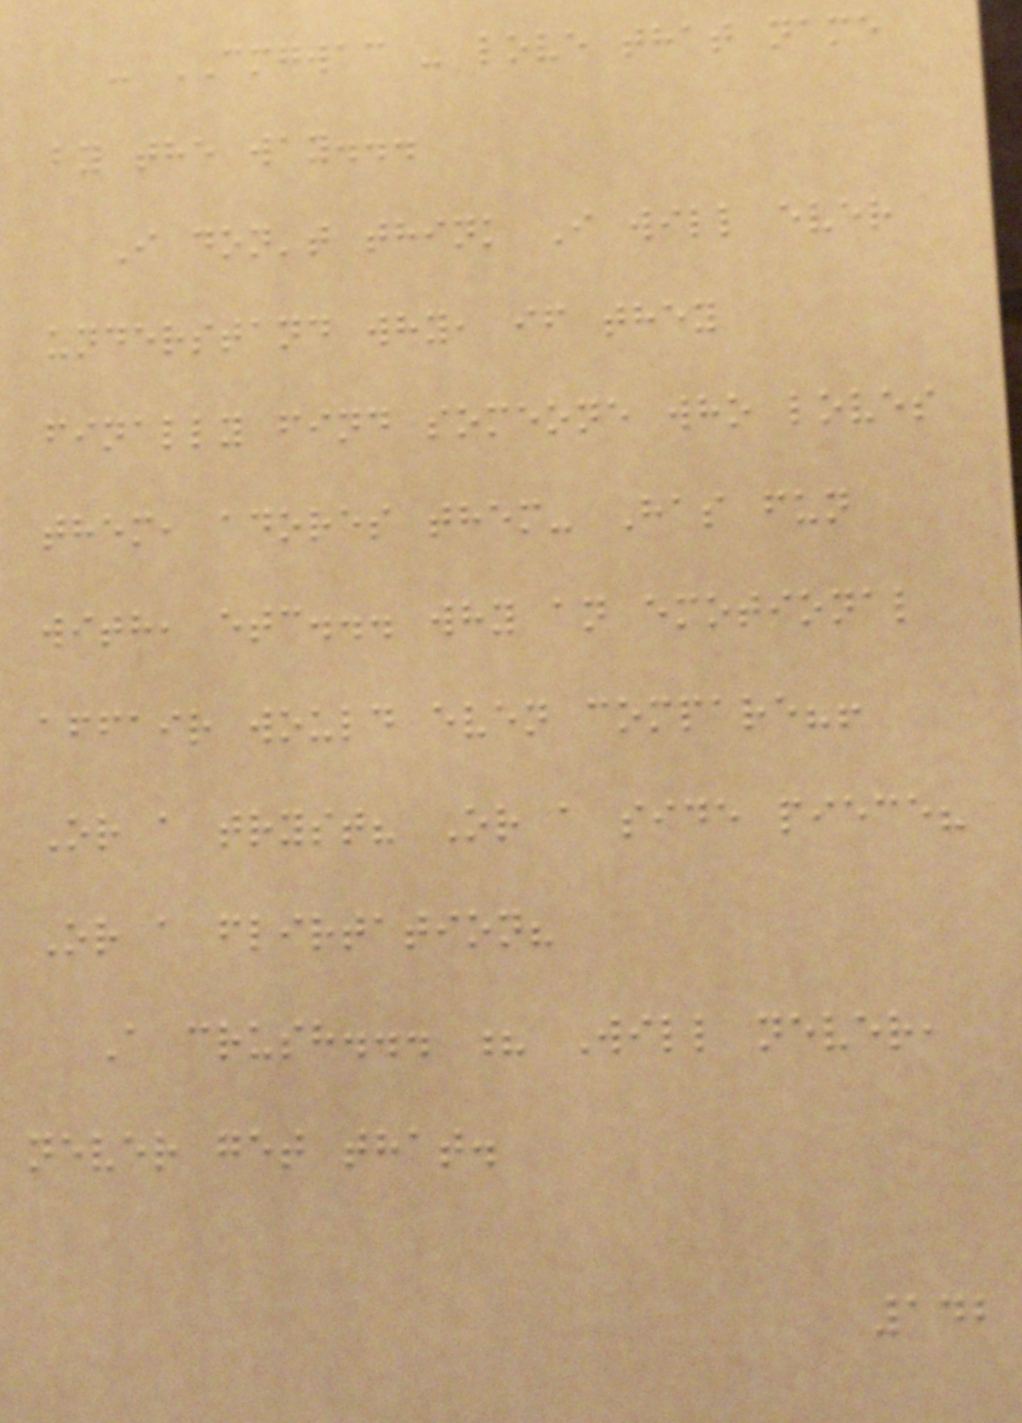- CMGWAC - love that name
by the way...
I don't think I will ever
understand why, if they
finally find someone who loves
them, adores them- Has fun
with, etc... why an emotional
affair would even compare?!
Or a tryst? Or a side piece?
Or a flirtation?
A crush... ? Will never,
never get that.
142
